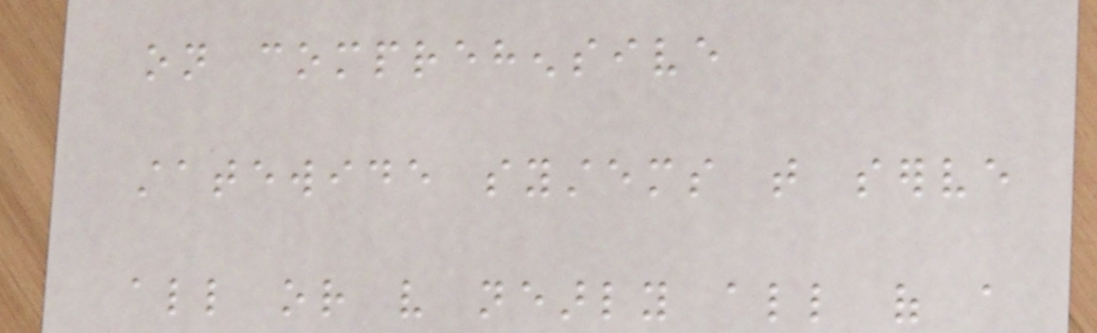on comprehensive
statewide systems that serve
all or very nearly all of a
